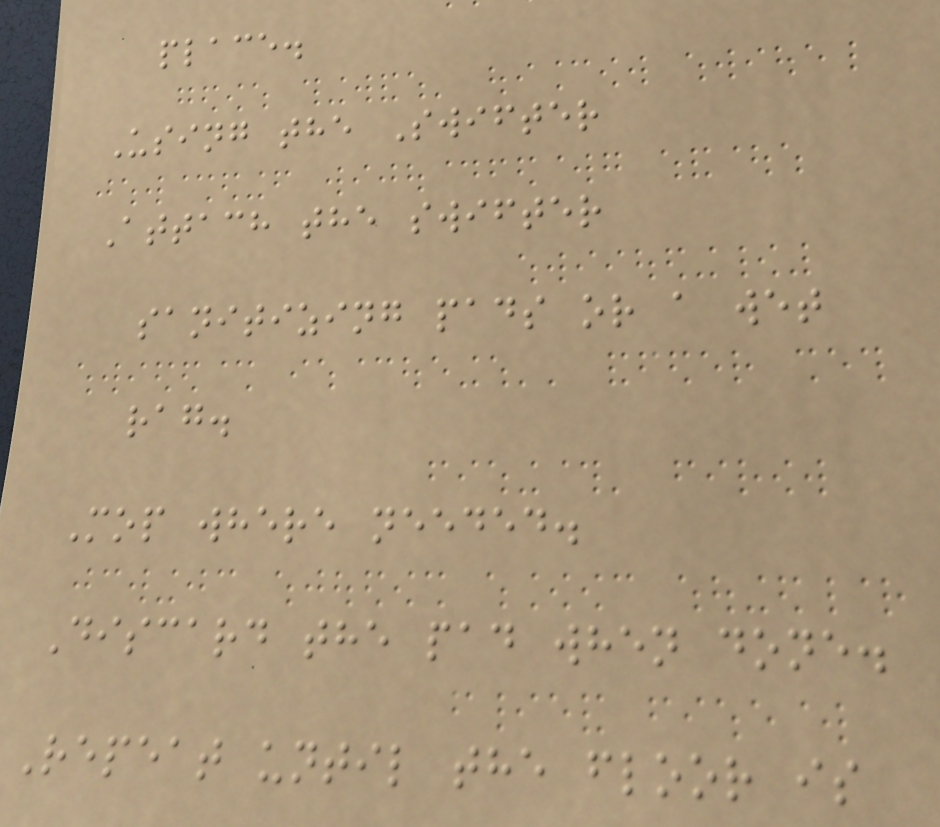place.
Using the Swifter
Attach the swifter
sanitizing pads or a wet
rag.
Mop where needed.
Discard the pad when done.
Repeat until the floor is
